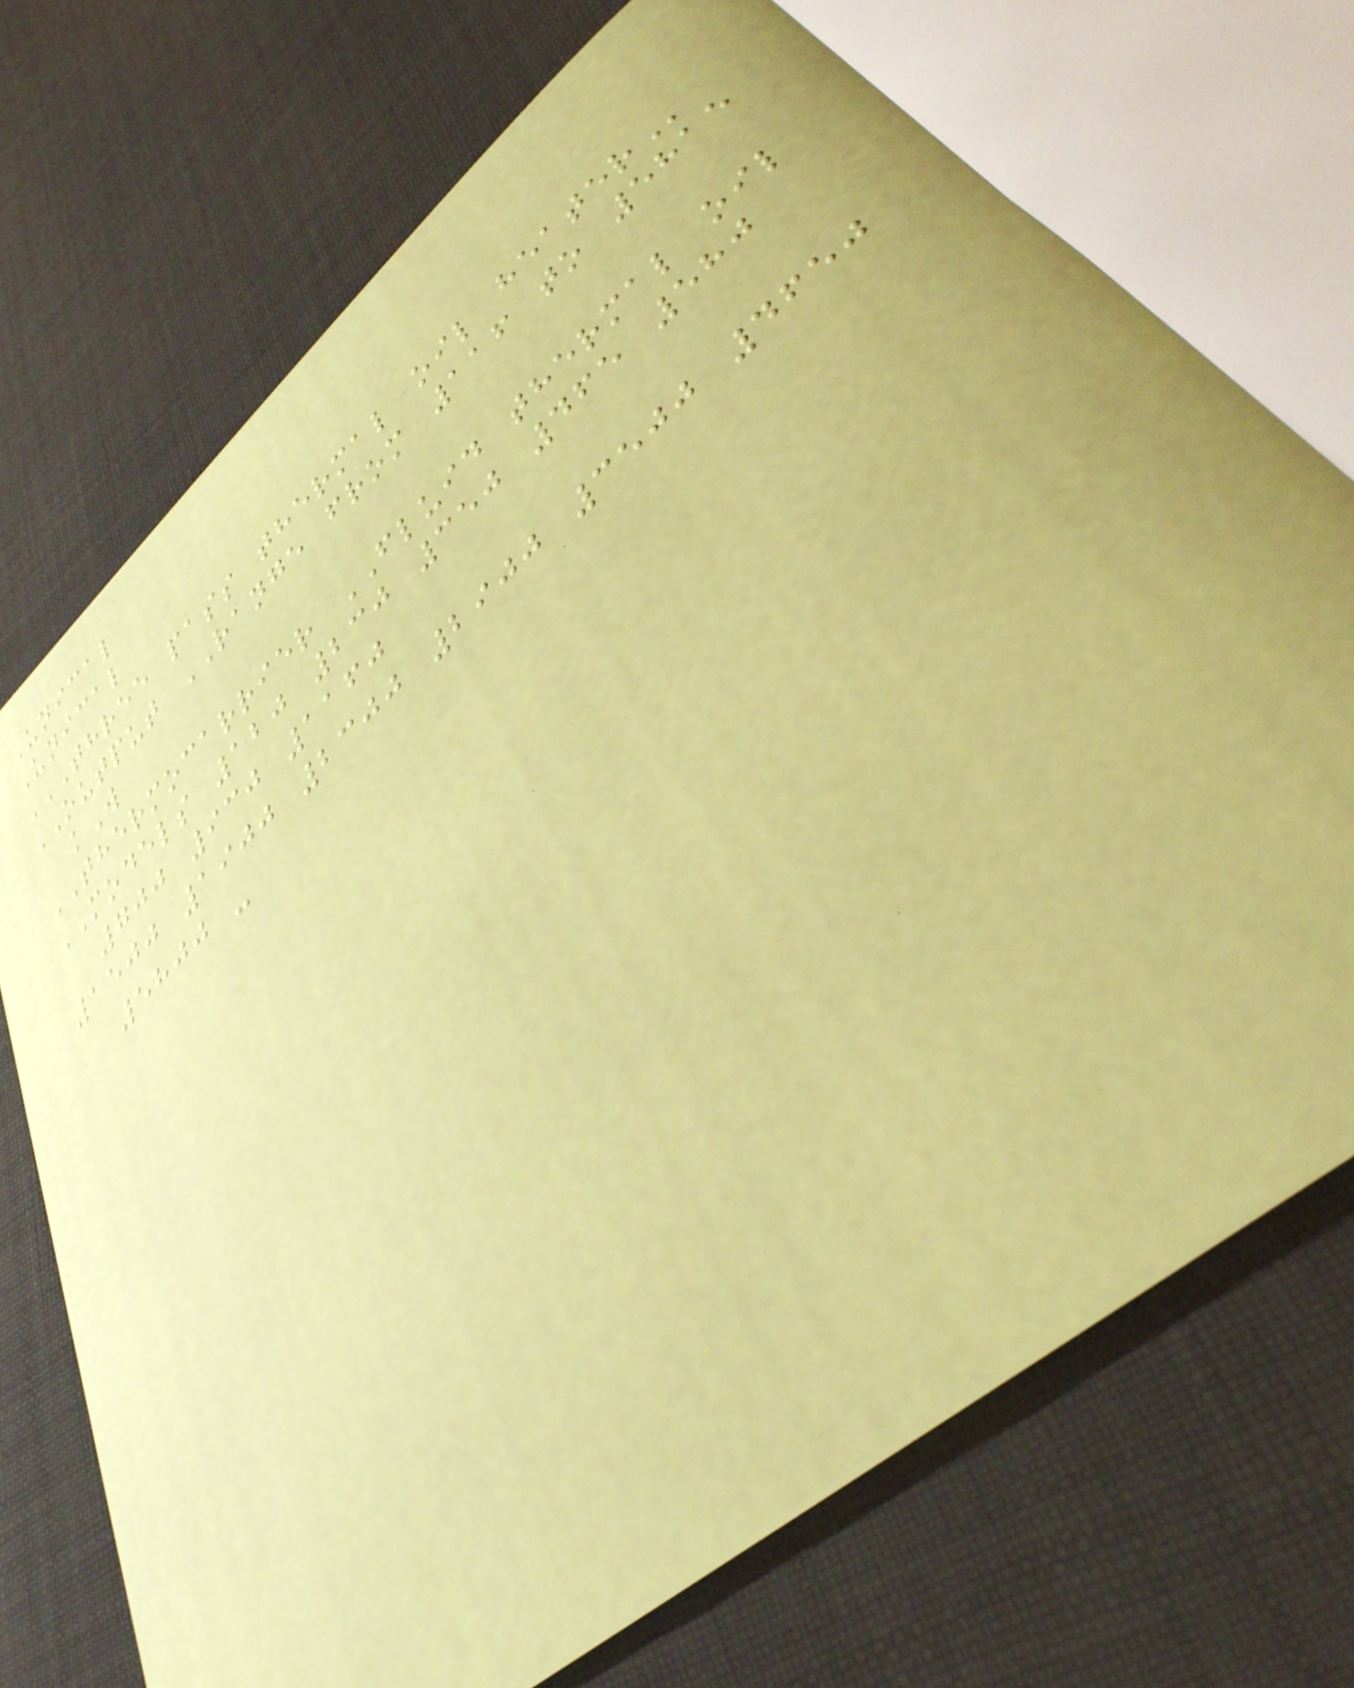Unical
Unical
THREE PASS THERMAL OIL HEATER
OUTPUT RANGE from 116 to 5815
kW
THERMOCARRIER FLUID thermal oil
MODELS 120 230 350 465 580
700 930 1160
1500 1900 2300 2900 3500 4650
5800 -
